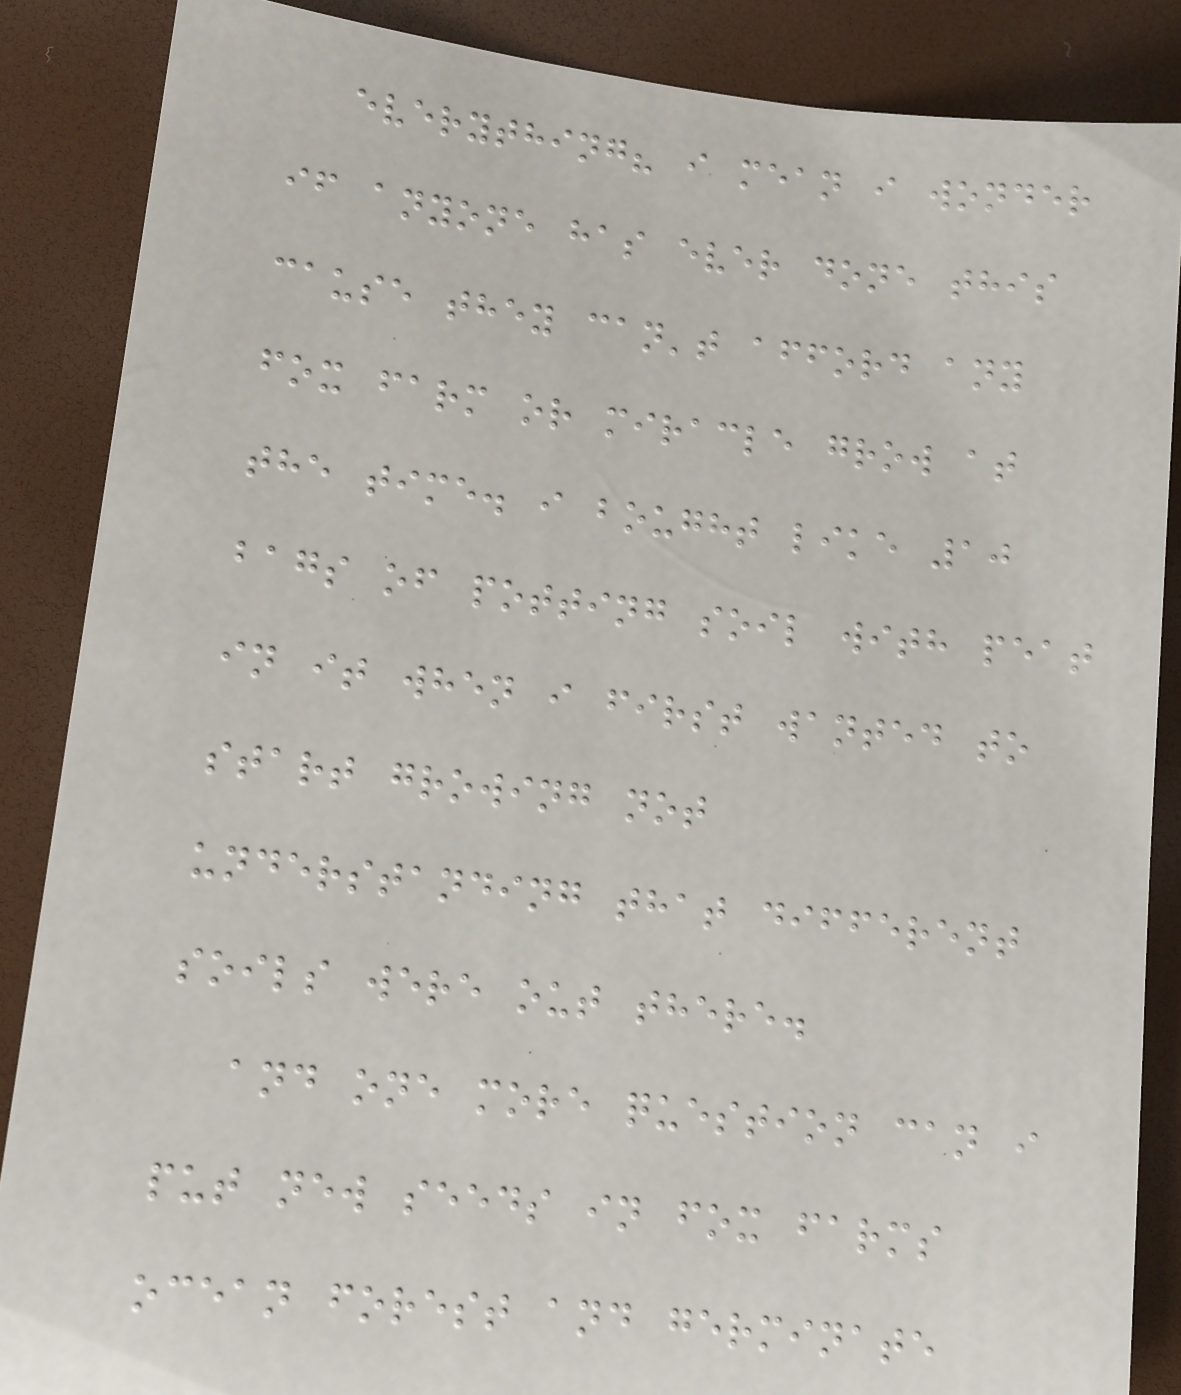everything? i mean i wonder
if anyone has ever done this
cause they can't afford any
fox farm or miracle grow at
the time. i bought like 10
bags of potting soil with peat
in it when i first wanted to
start growing not
understanding that different
soils were out there.
and one more question can i
put new seeds in fox farms
ocean forest and germinate
